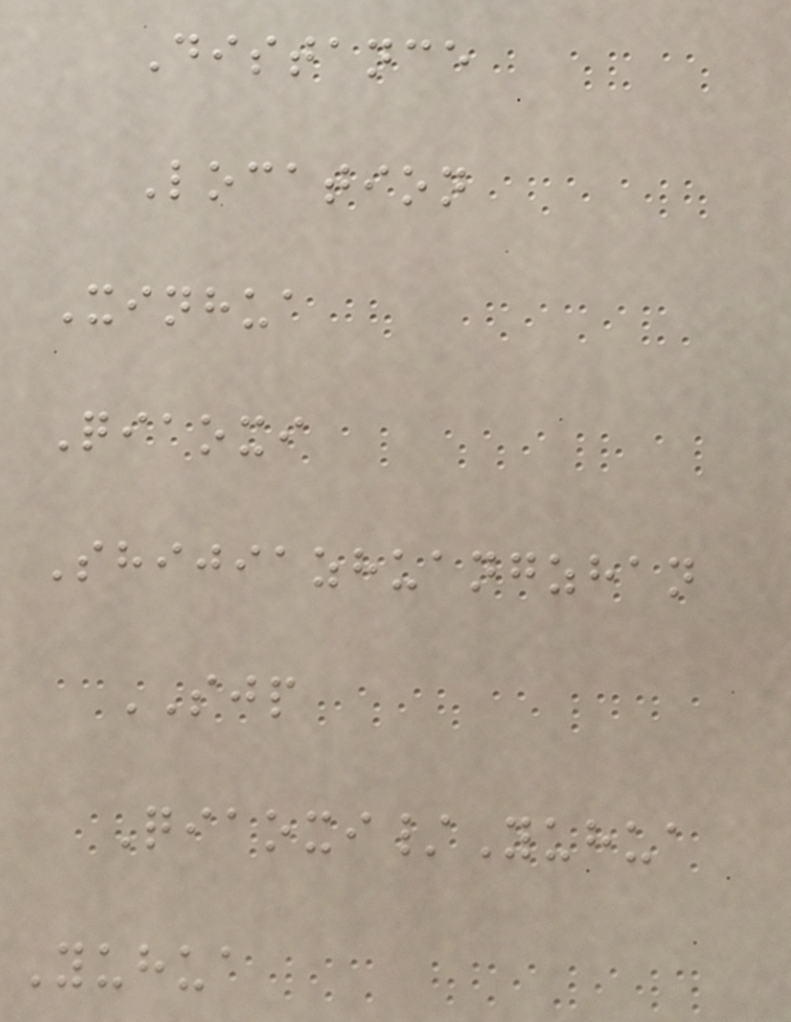Distance
Location
Xinhua
Qiaoxi
Shijiazhuangzhan
SJP
Qiaoxi/Yuhua
Yuhua
